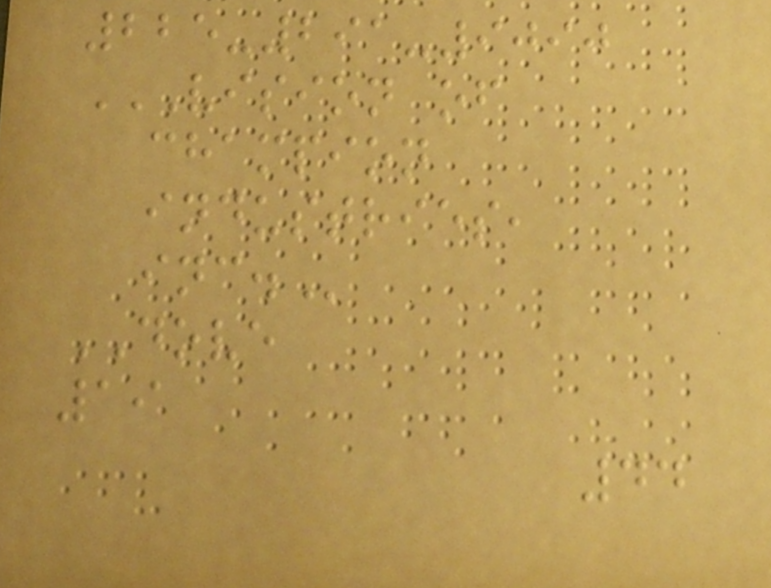225-291-9090
VISION OF
CHAMPION
INDUSTRIES,
INC.
DOVE
19
44
